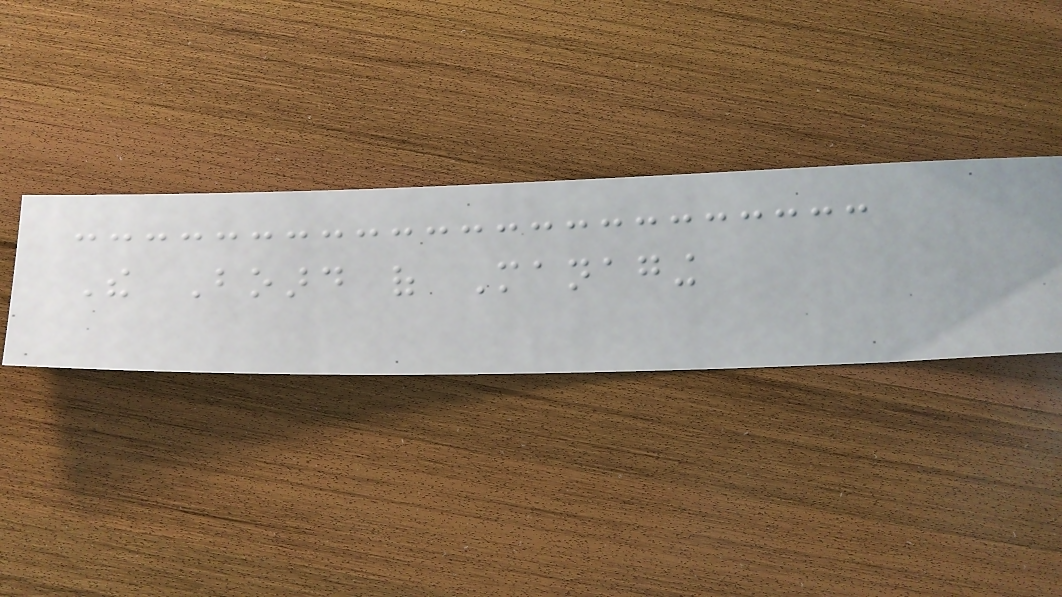The Board of Managing
